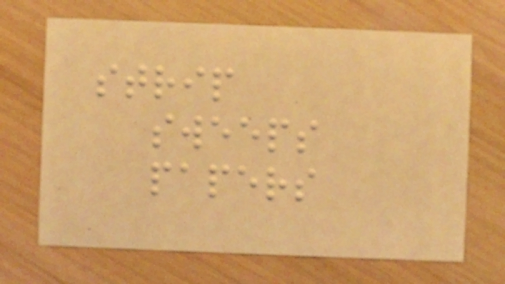strip
sweeps
papers
